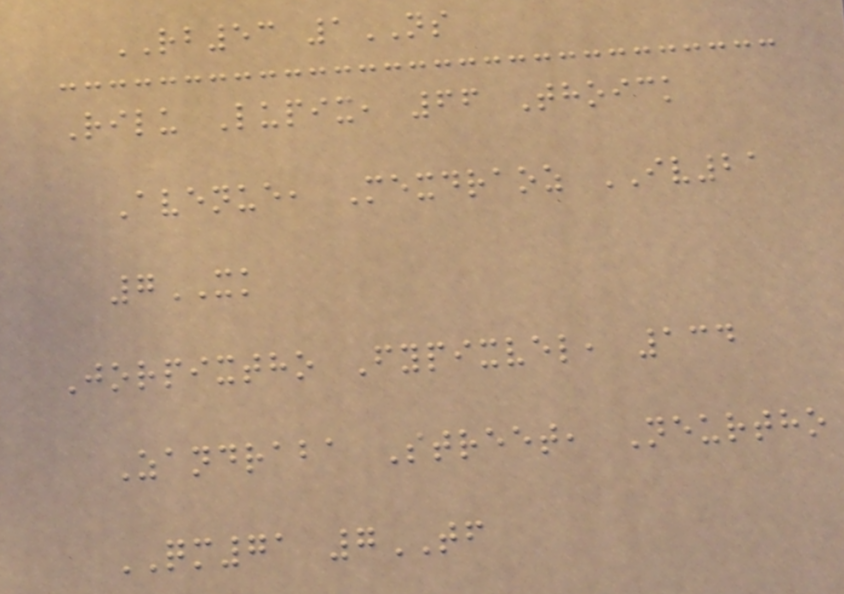RB53 1NS
Rilu Lupix, 66 Thoick
Avenue, Mexdraoz IV21
7XK
Jorpixtho Fypixvel, 134
Zandraba Street, Neurtho
QM71 7TF
